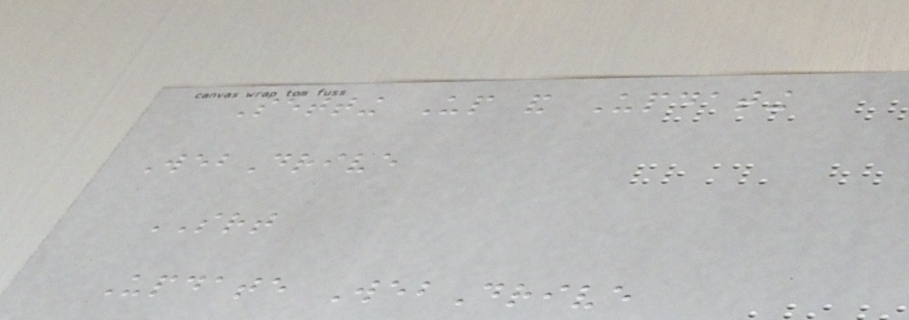Setting Up and Updating
WebDrive
SRT
Update WebDrive
